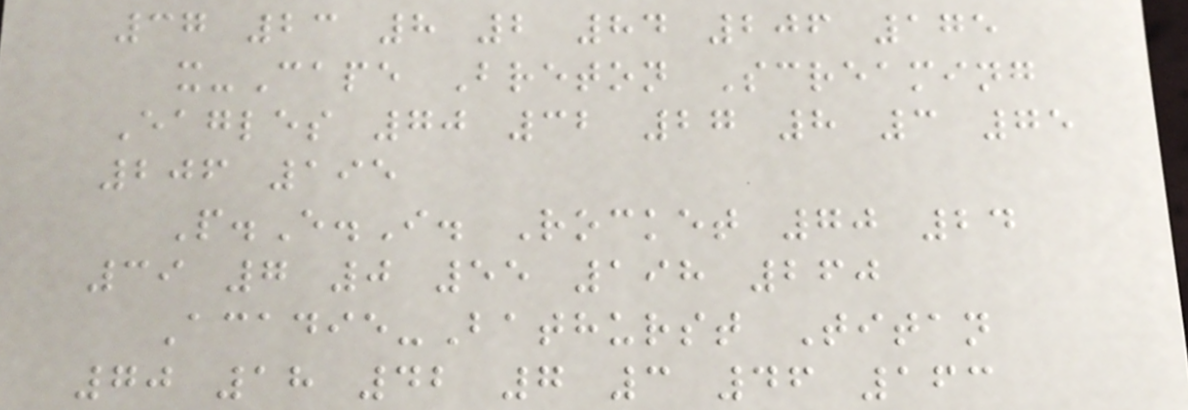37 23 8 2 84 206 175
x-Cape Breton Screaming
Eagles 70 32 27 8 3 75
206 195
P.E.I. Rocket 70 24
39 7 0 55 198 260
Acadie-Bathurst Titan
70 18 42 7 3 46 163
